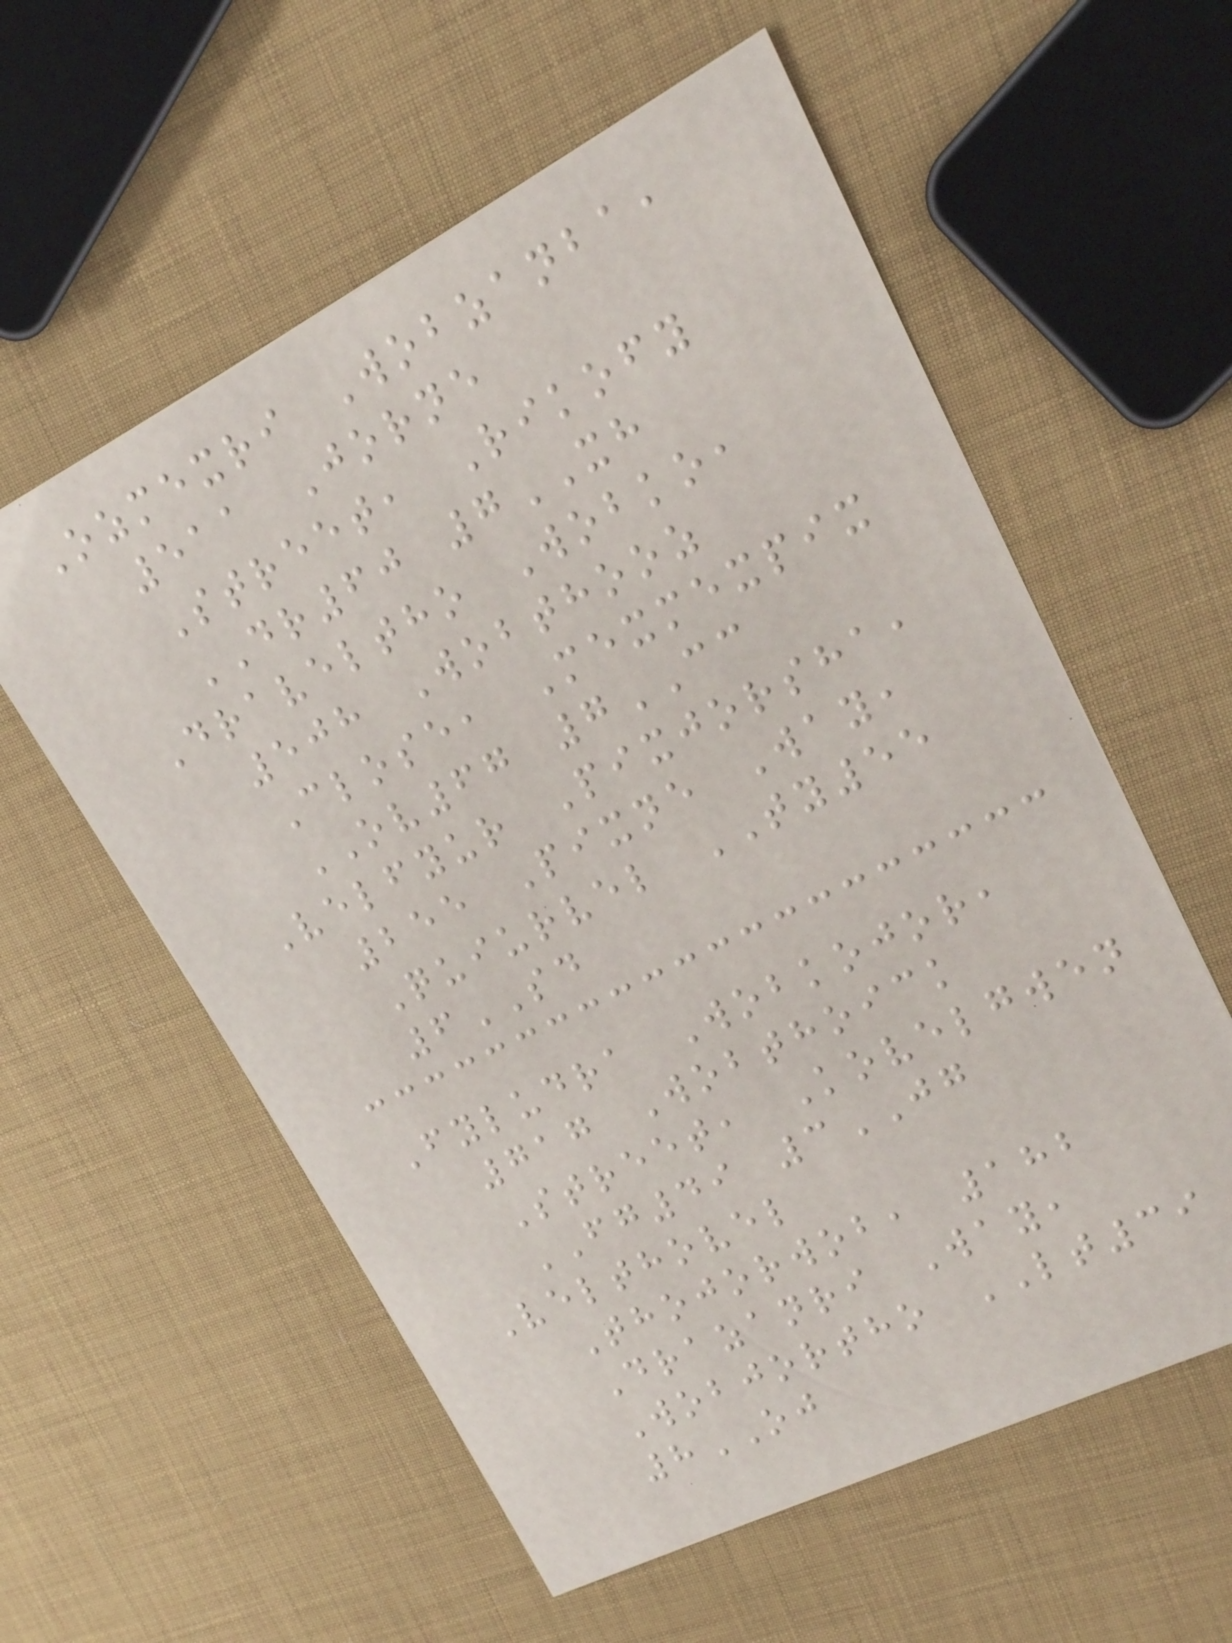Ozmexri Wobzanba,
511 Jorne
Street, Rikofy
DR60 7XH
Draveltho Wobko,
508 Wobthooz
Close, Mexmexpix
OV67 7CC
Velfyur Pixjorsha,
255 Pixne Way,
Quiurvel TY55
6SD
Fyludra Wobkojor,
717 Wobthoick
Street, Kovelgwen
FG49 3JG
Velthovel
Thojorwob, 182
Drazanri Way,
Wobjortho LT39
8OJ
